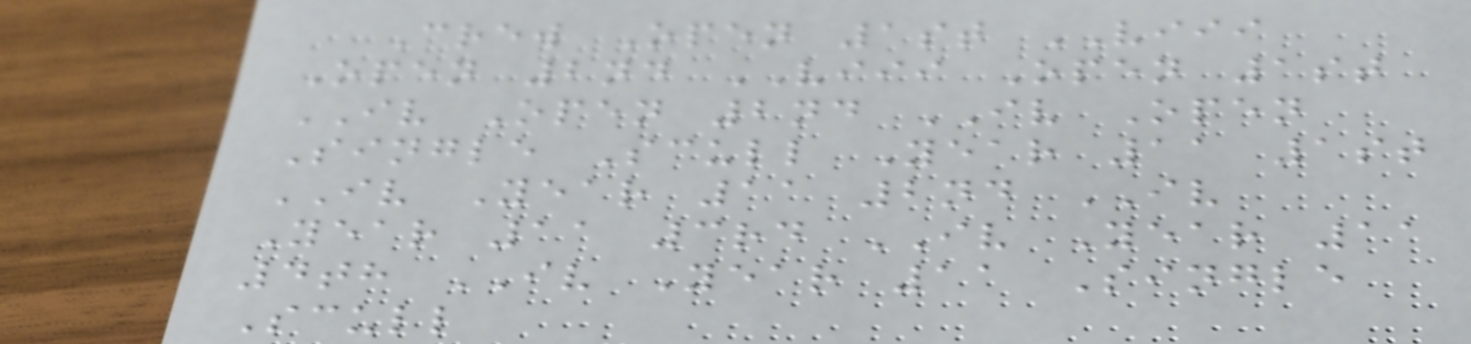Crew Open 1st VIII
Open 2nd VIII Open 1st
IV Open 2nd IV Open
Single Scull Year 11 1st
IV Year 11 2nd IV
Year 11 3rd IV Year 11
4th IV Year 11 Single
Scull
